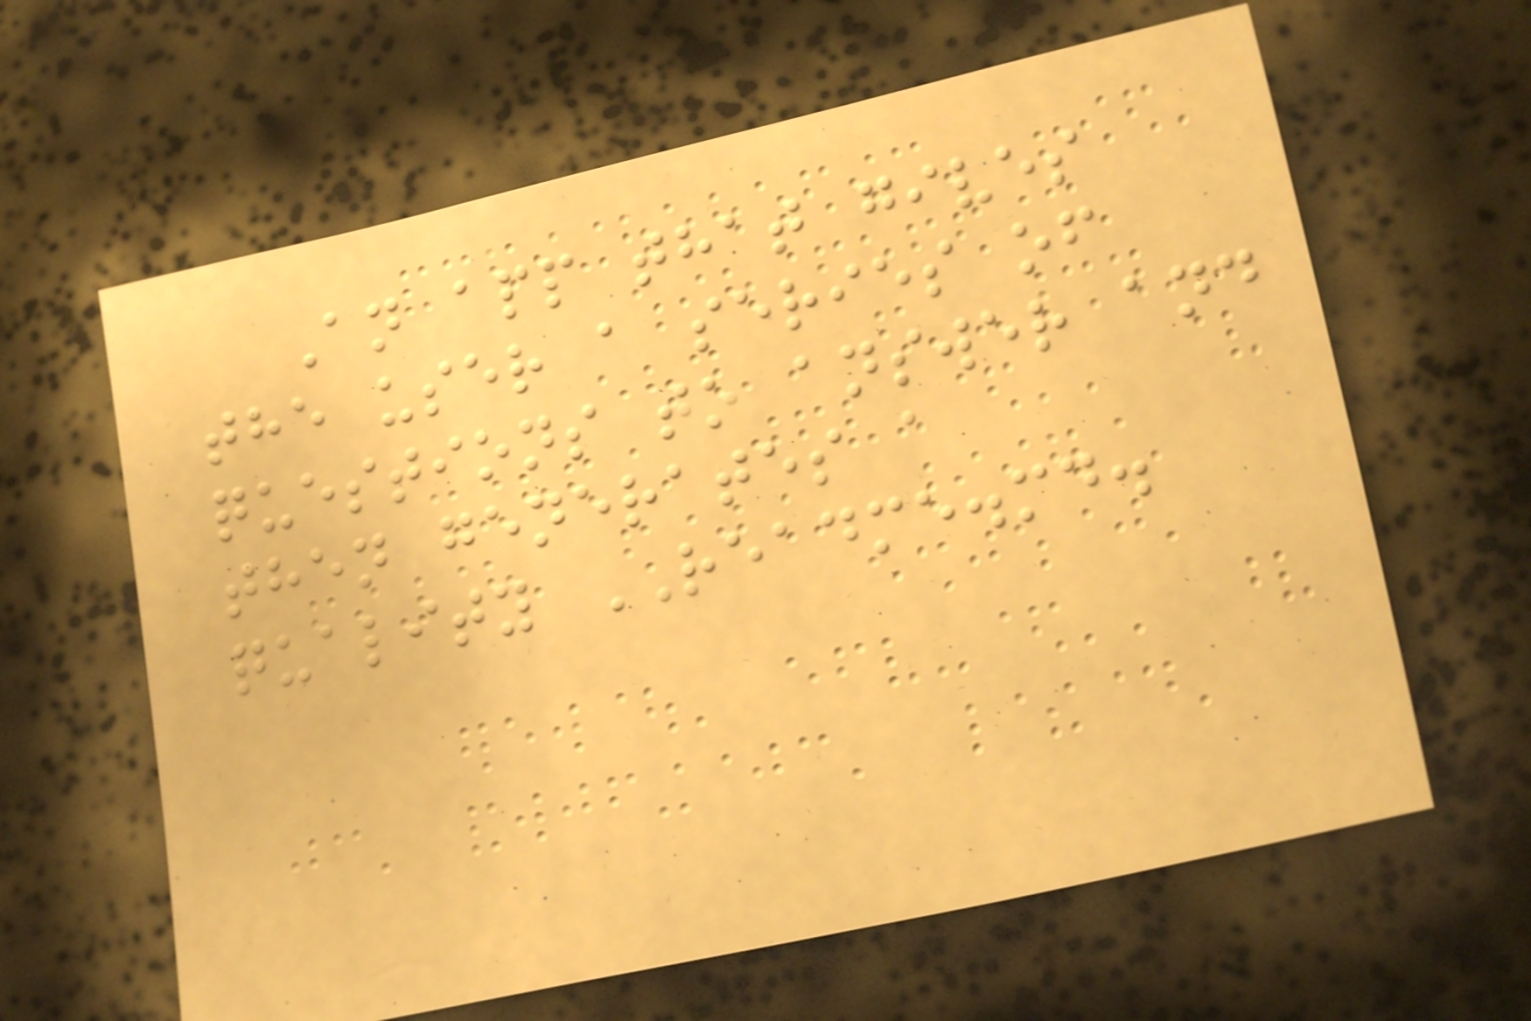An app that gives
the user a series of
questions to answer and
then generates a
quality README.md.
